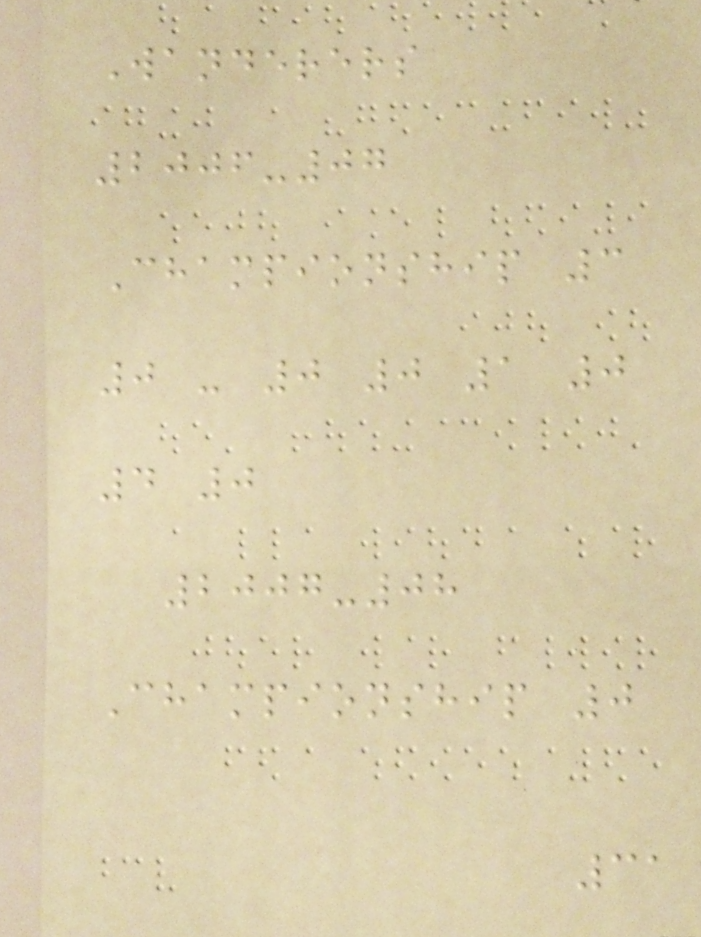Wanderers
2006-07
Championship 3
0 - 0 0 1 0
4 0
2007-08
Championship 0
31
